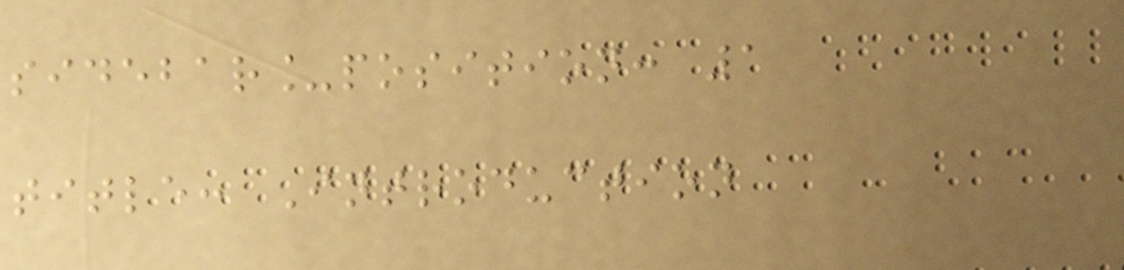sidebar_position: 1
title: Introduction
